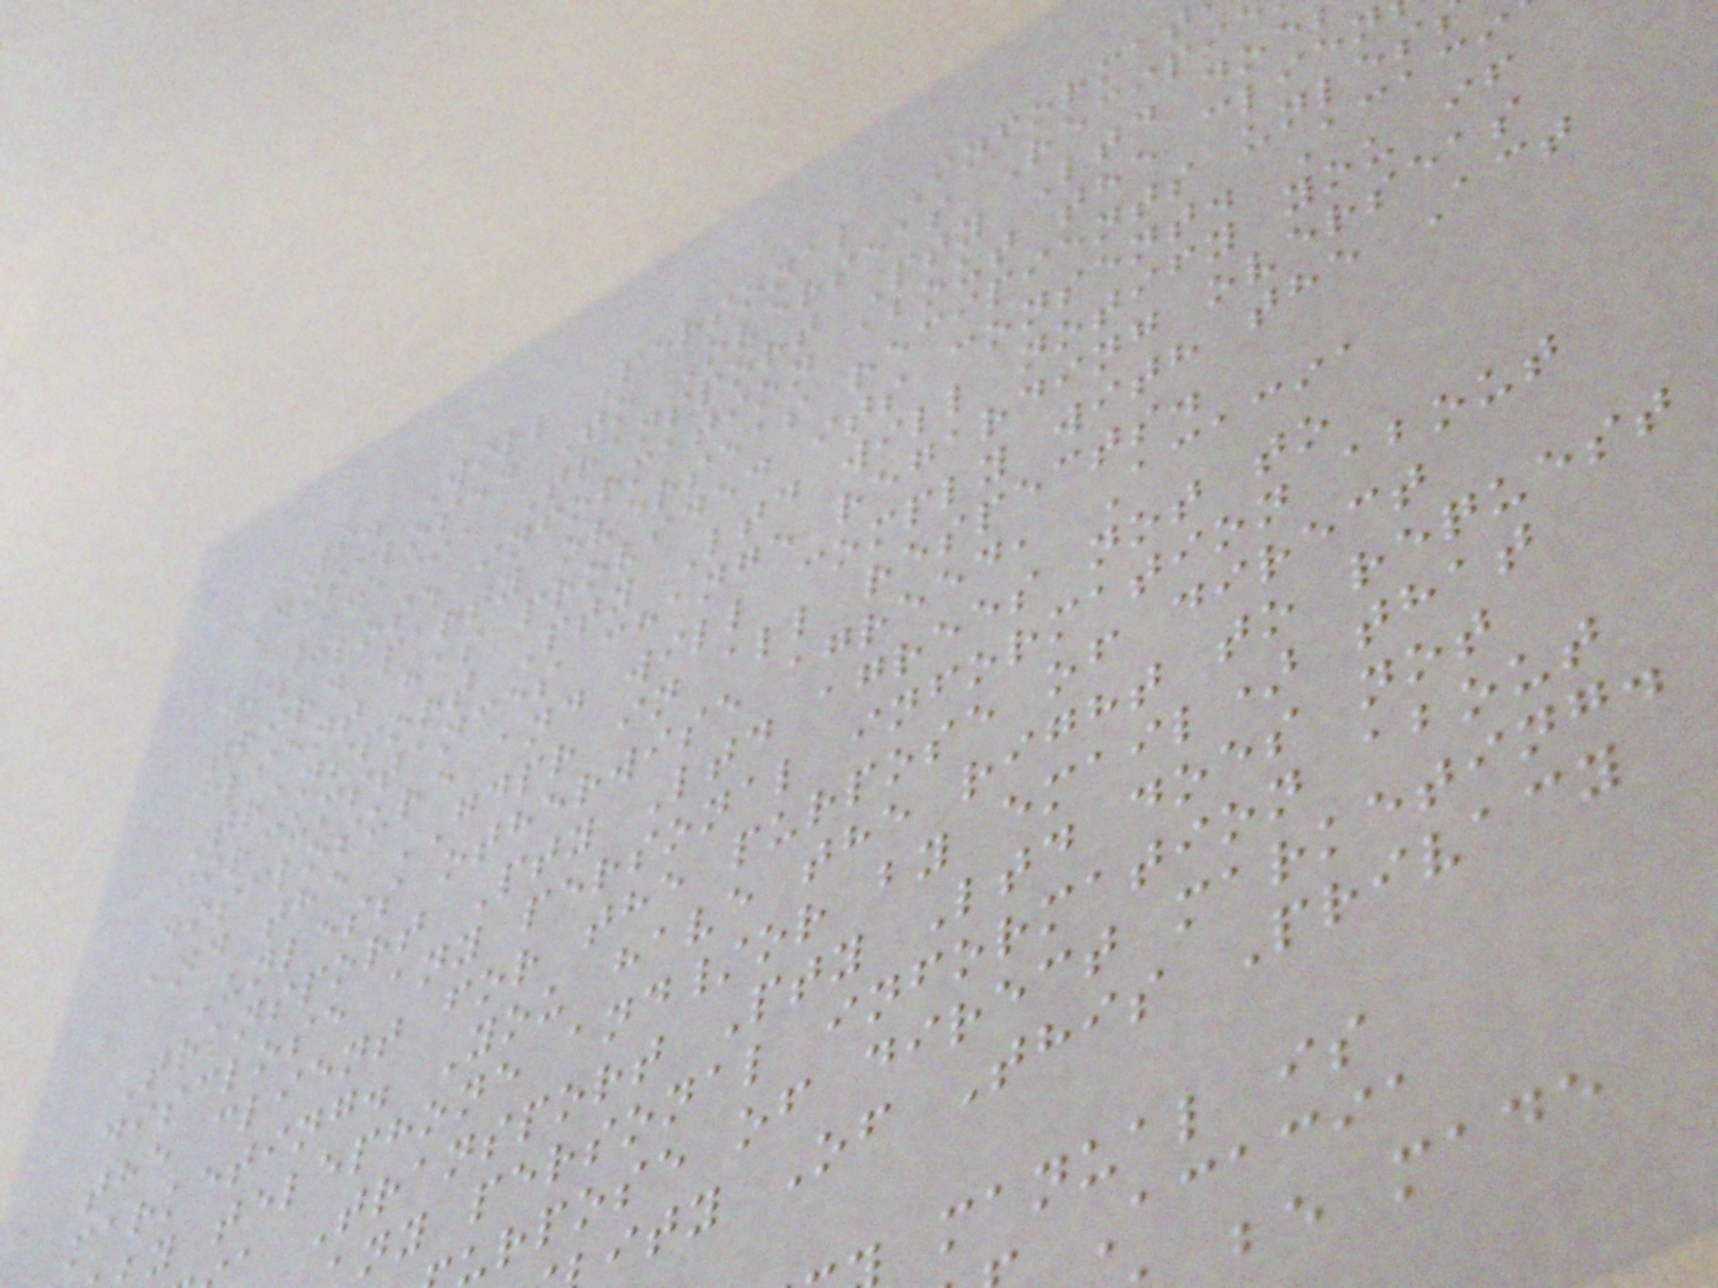9. Will Personal Informat
Disclosed To Overseas Recipi
Acacia Transport Pty Ltd doe
disclose information about the clien
third party overseas recipients unles
client has provided its consent. Acaci
Transport Pty Ltd will notify you if
circumstances change regarding overseas
disclosure and will comply with the Act
and the GDPR in all respects.
Unless otherwise agreed, Acacia
Transport Pty Ltd agrees not to
disclose any personal information about
the client for the purpose of direct
marketing. You have the right to request
y telephone and/or by email) that
a Transport Pty Ltd does not
ny personal information about
urpose of direct marketing.
ity Of This Privacy
manual is
